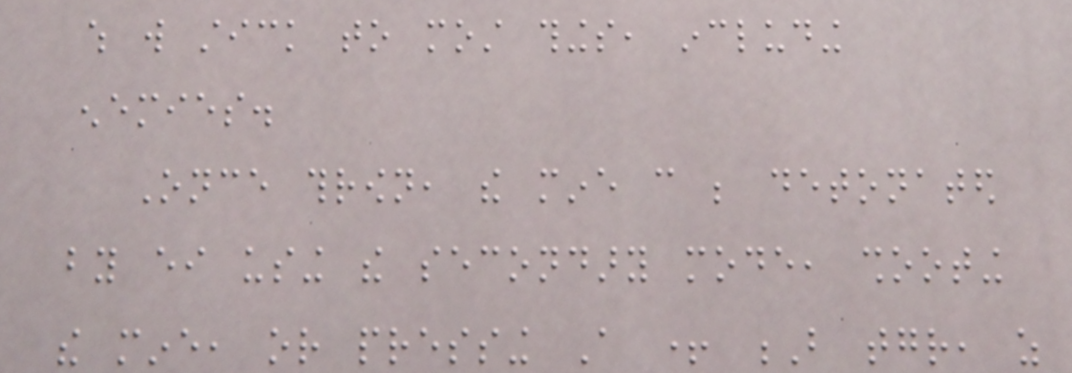which will stick to most things, including
enemies.
Once thrown, the mine can be detonated
by either using the secondary mode, shooting
the mine, or pressing A + B together, as
